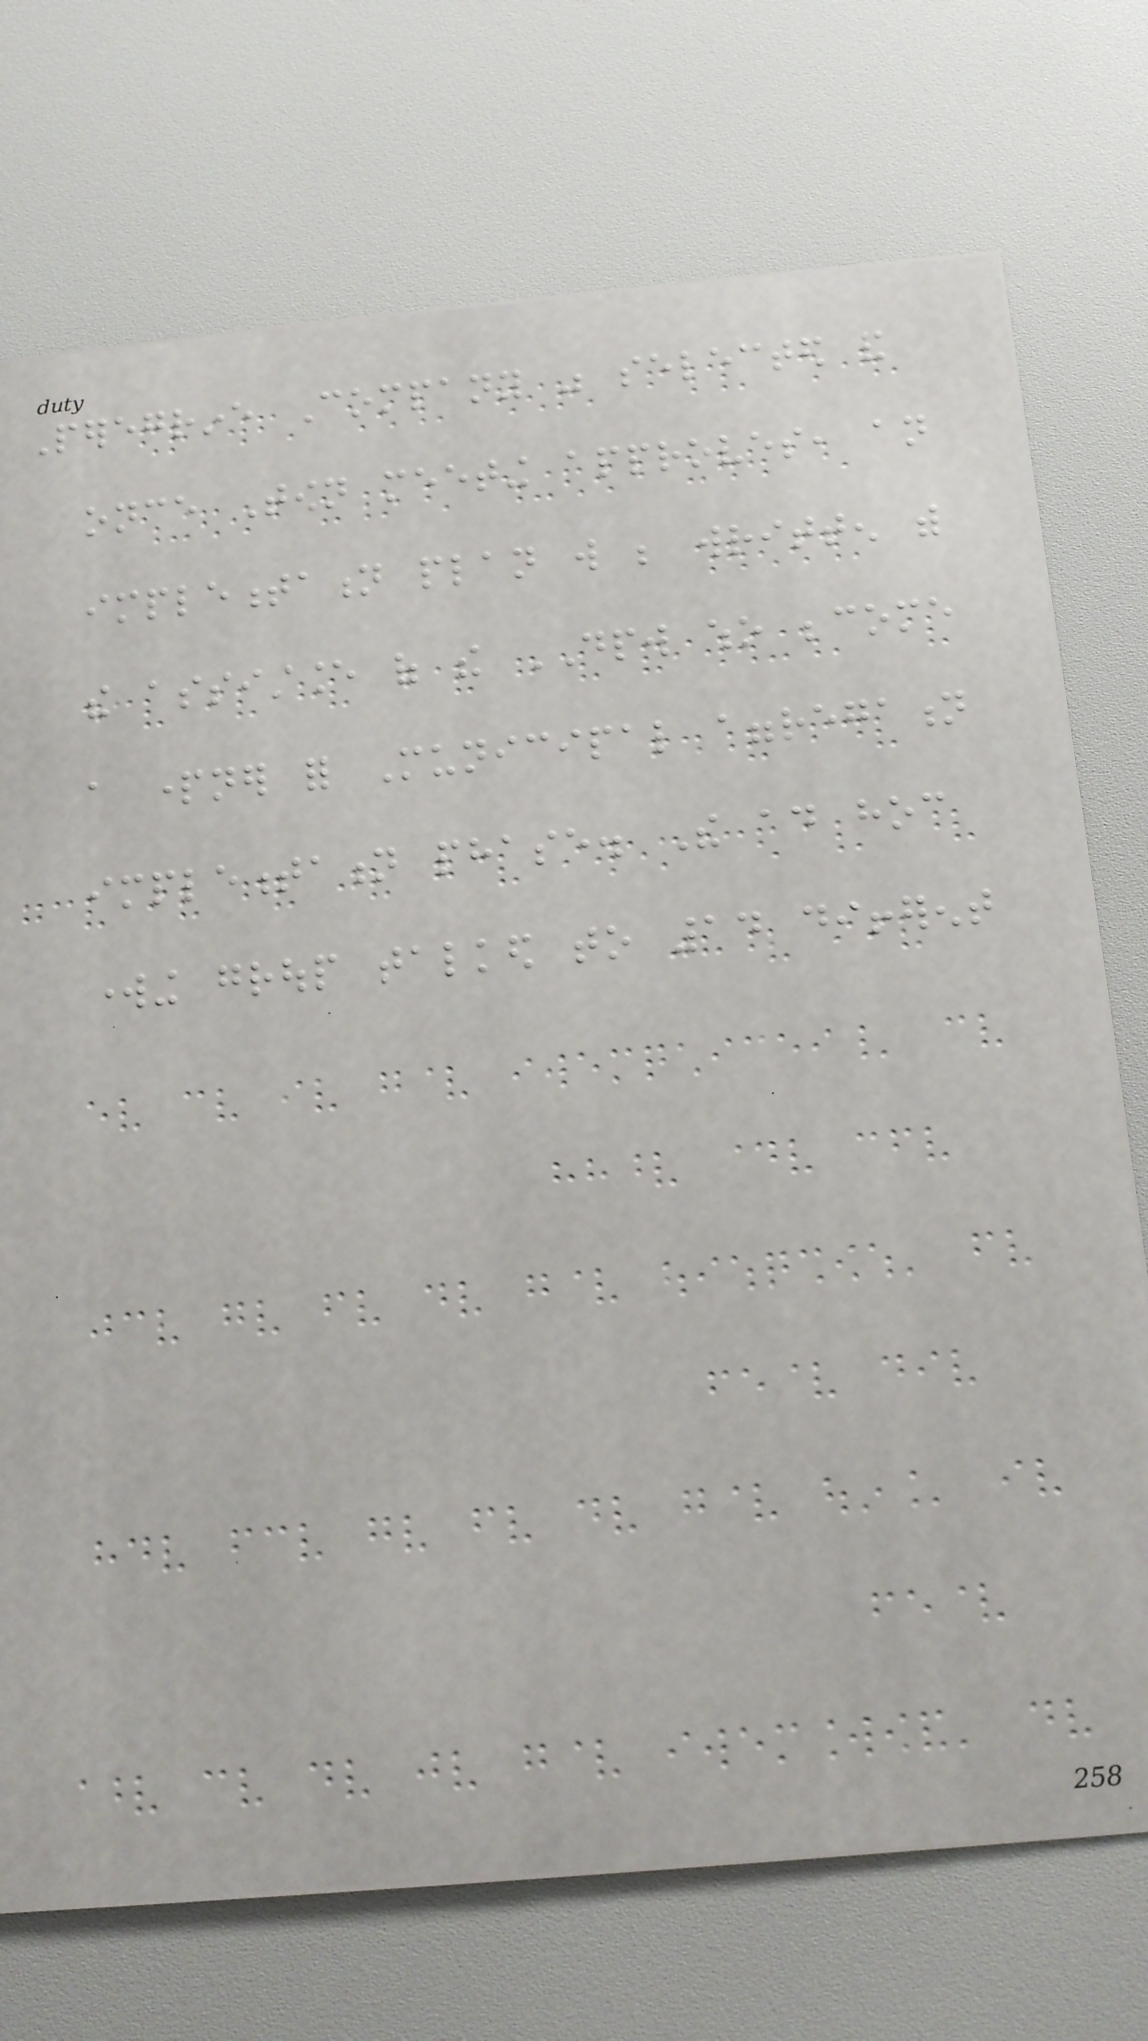Peregrine Company was selected and
once Town meeting approves, an
implementation plan will be written with
the assistance of the DPW who become
a partner for Municipal aggregation
implementation phase. The ad hoc
working group talked to 14 different
